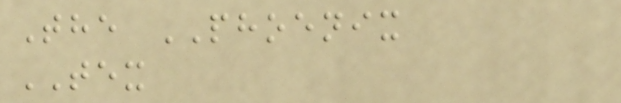The PHOENIX
TEX
